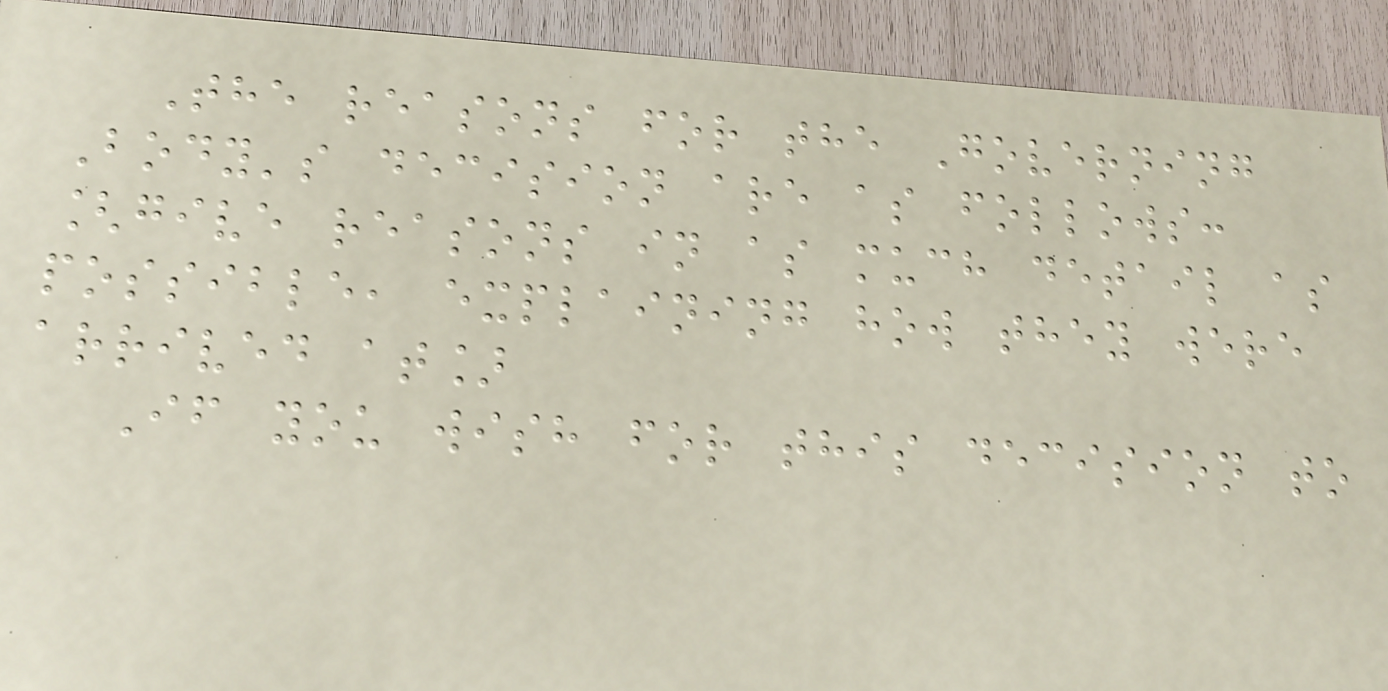The reasons for the Governing
Body's decision are as follows:
[give reasons in as much detail as
possible, explaining how they were
arrived at]
If you wish for this decision to
